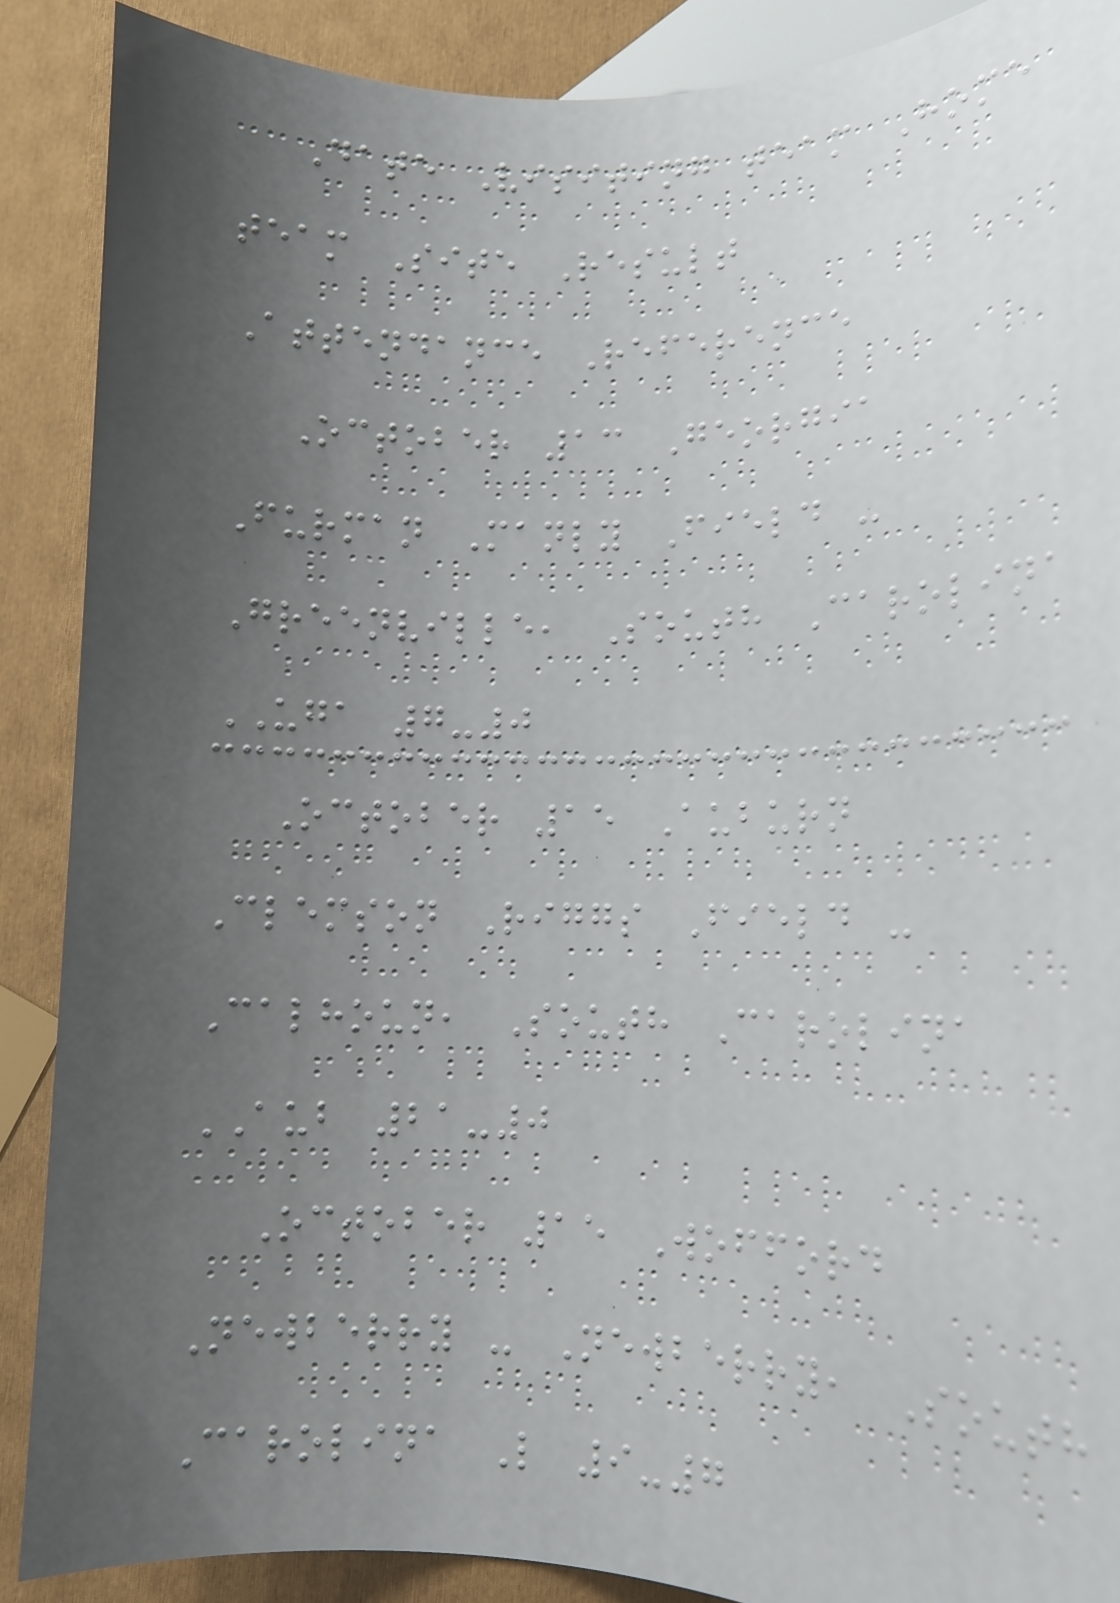Date Visiting team Home
team Site Result
Attendance Reference
October 13 Georgia
Furman Manly Field -
Greenville, South Carolina
UGA 7-0
October 15 Auburn
Clemson Riggs Field -
Calhoun, South Carolina
AUB 21-0
October 15 Wofford
Newberry - Newberry, South
Carolina L 9-7
